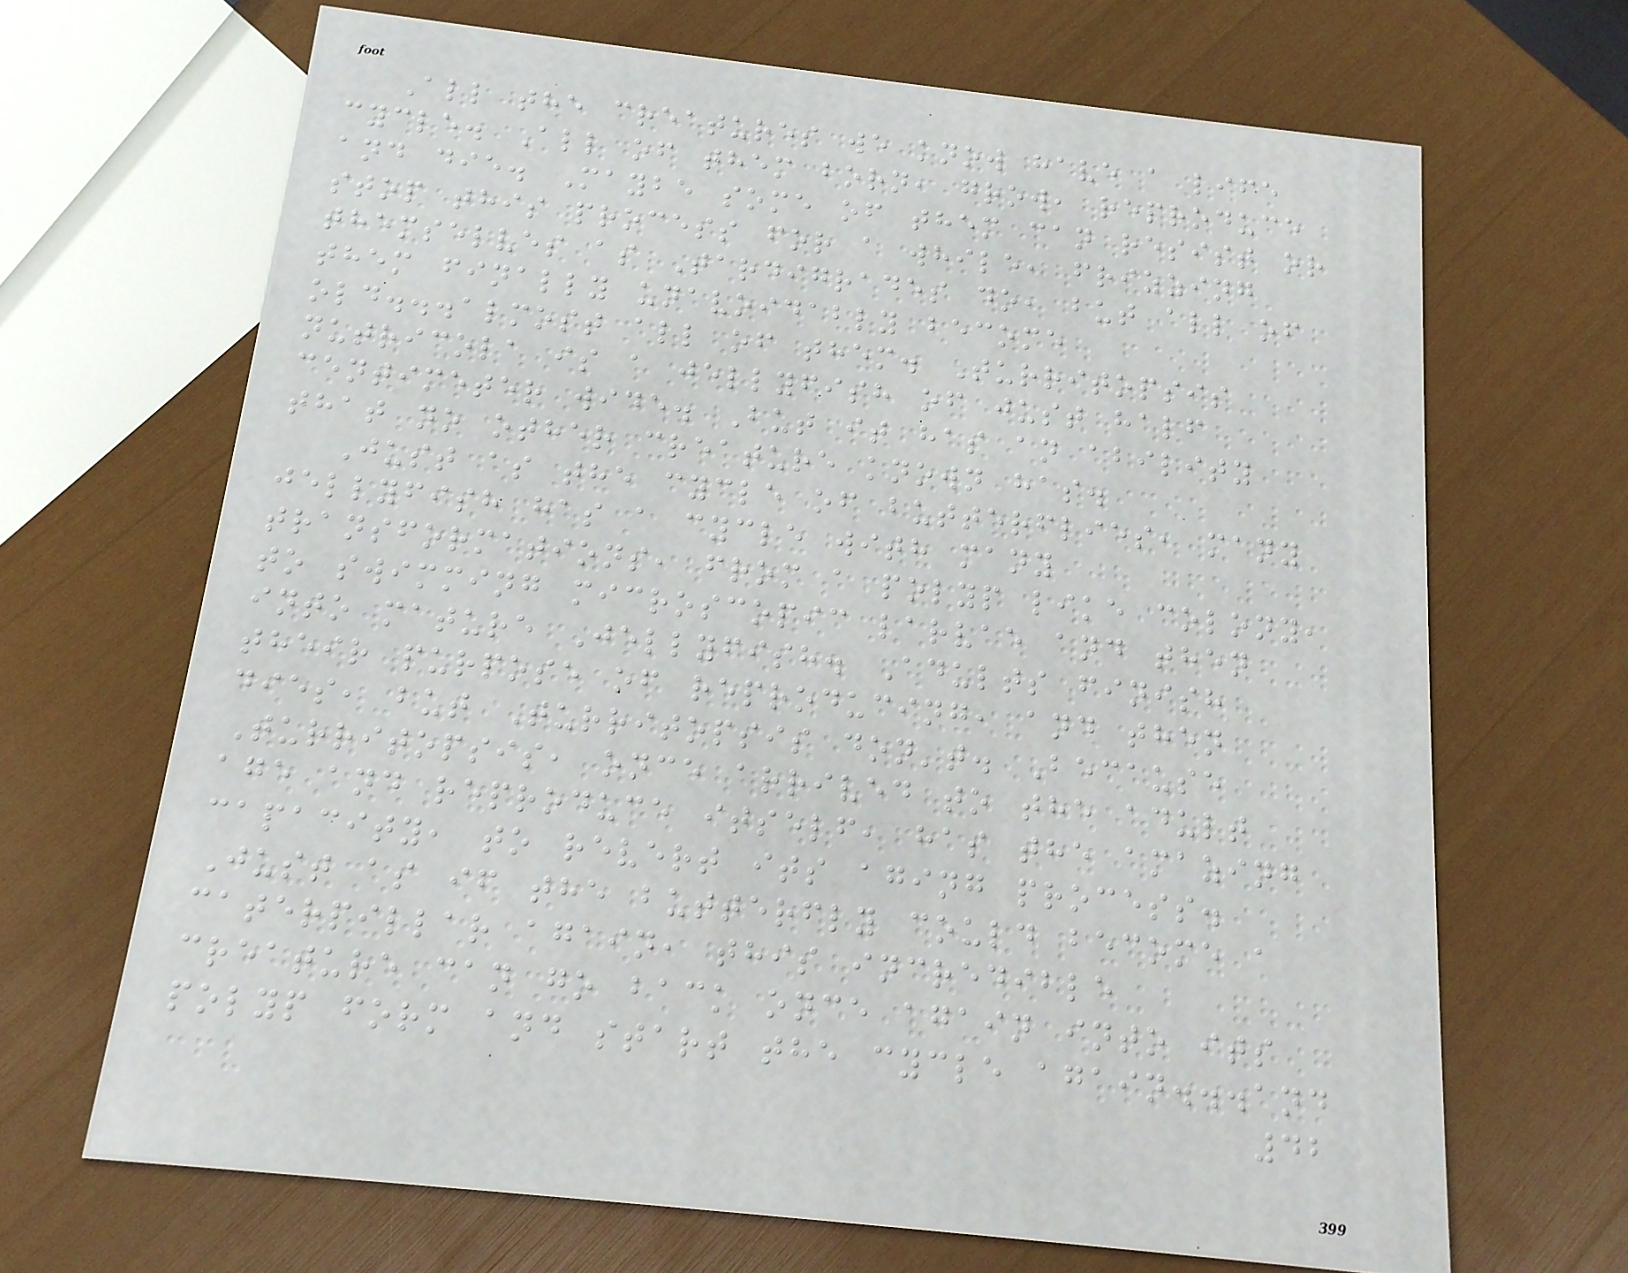All the creatures we know have a life
cycle. All of them born, grow, reproduce
and die. Maybe some of them can resist or
stop this process for a while, frizzing
themselves as Tardigrades do, but all of
them finally unavoidably become
old...almost all of them. Turritopsis
nutricola is a jellyfish of just half
centimeter wide. But it has an ability
that no other creature known has.
Just as the cycle of butterflies, many
jellyfish has a cycle with many
transformations, from a polyp like colony,
to swimming microscopic larvae and then
into mature Jellyfish. Adults finish
their purpose of reproducing, and then
dies, but Turritopsis don't. Because
Turritopsis, once arrived to the adult
age and reproduce itself, has the amazing
capacity, to revert its aging process.
Just as if the butterfly could become a
caterpillar again, this incredible
creature can go back once again into its
polyp form and start the cycle again...and
42
